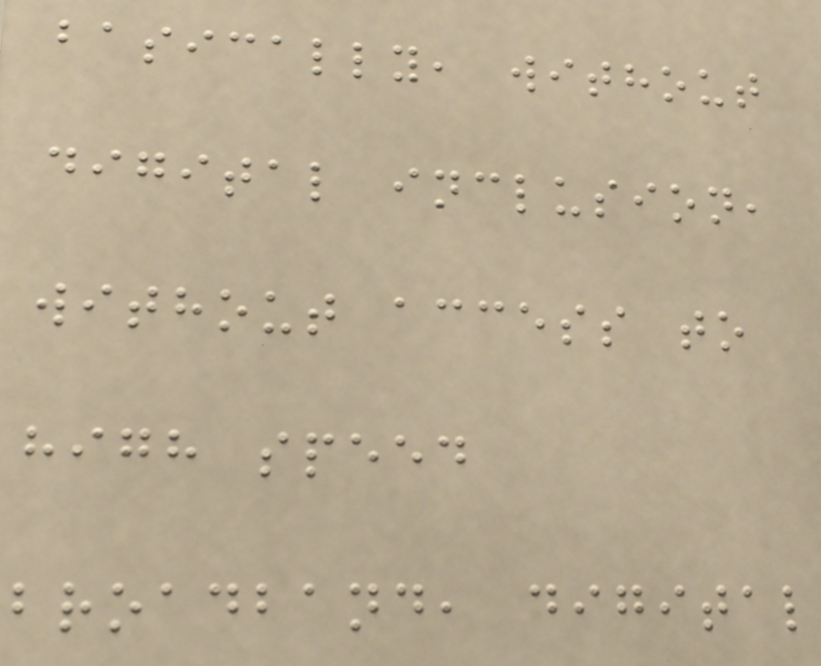basically, without
digital inclusion,
without access to
high speed
broadband, digital
